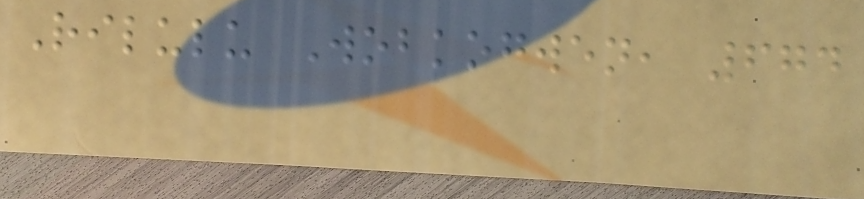Rilulu Wobkogwen, 674
